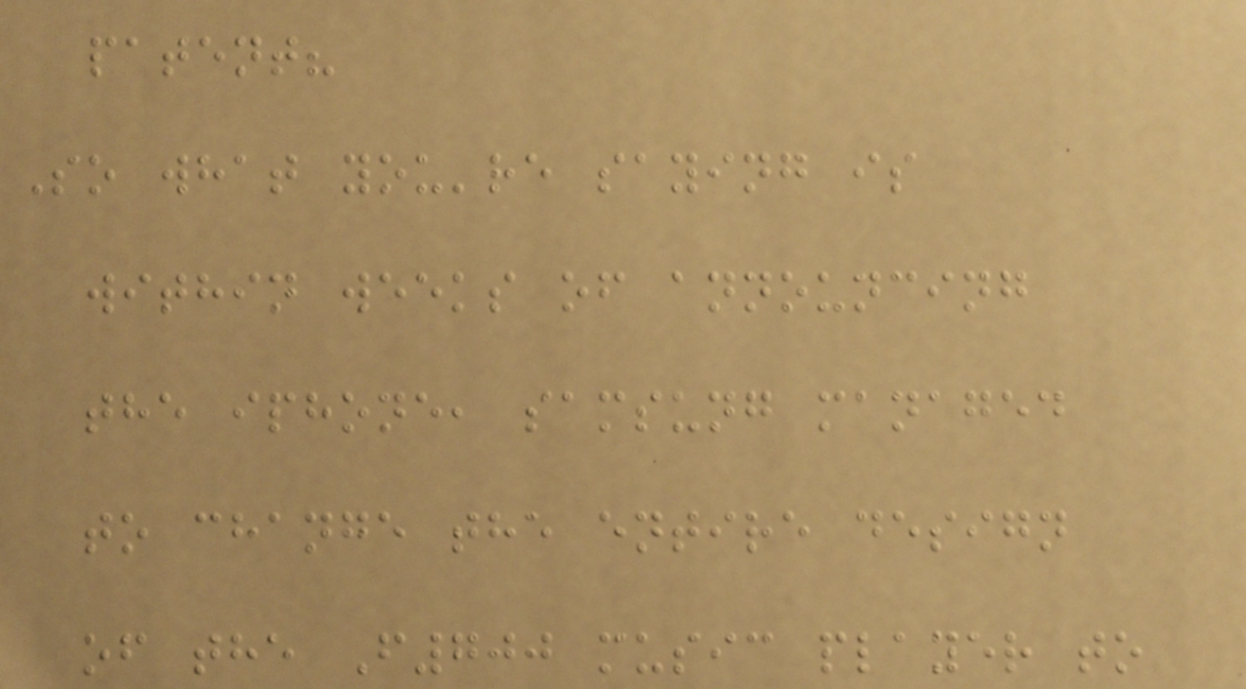patent?
So what you're saying is
within weeks of announcing
the iphone, samsung managed
to change the entire design
of the F700 music player to
